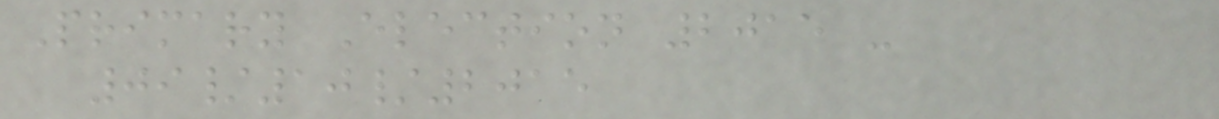Primary Election 2015 -
09/10/2015
